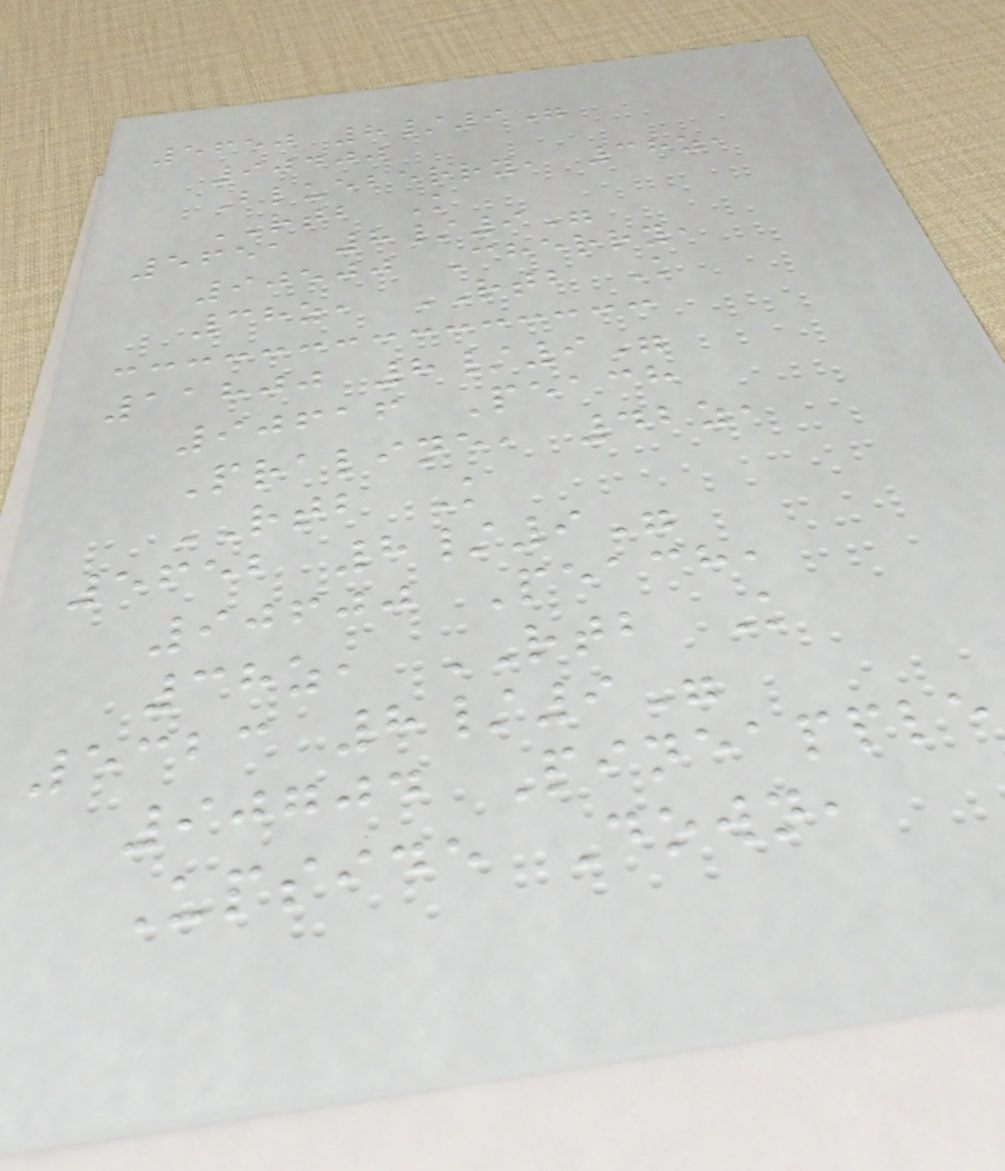5650 8/9"
90400
Blueberry, 38z,
RTB K
5651 8/9"
90500 Cherry,
38z, RTB K
11800 8/9"
90616 Peach
Praline, 42z,
RTB K
5652 8/9"
90600 Peach,
38z, RTB K
5323 8/9"
90704 Pineapple
Upside Down,
